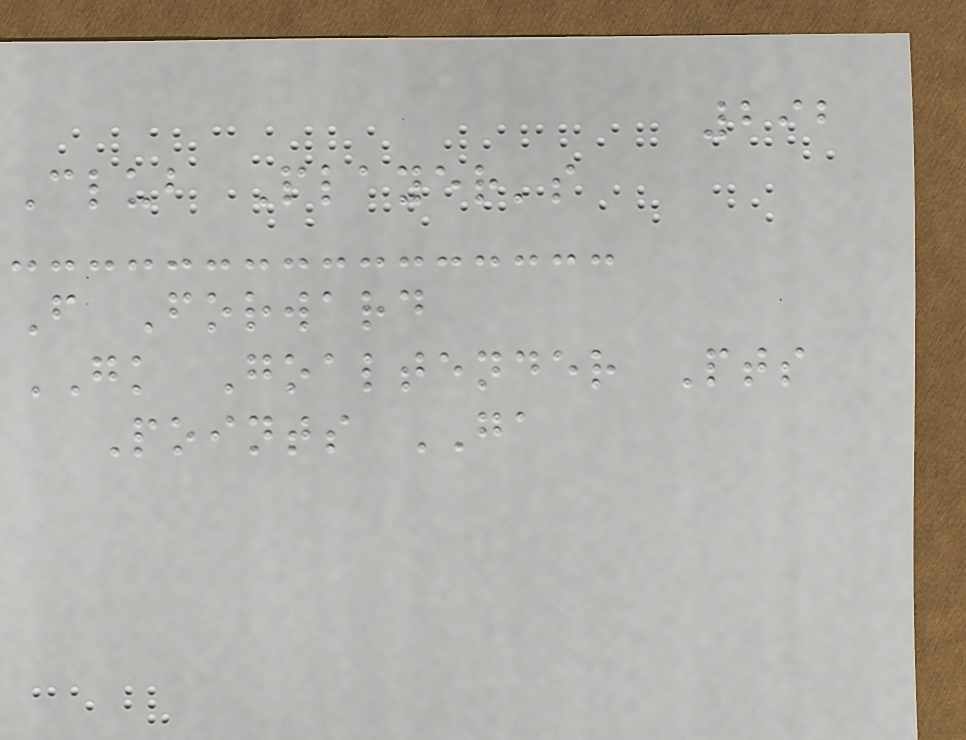292
Club Player's
F Forward
GK Goaltender Pts
Points GA
